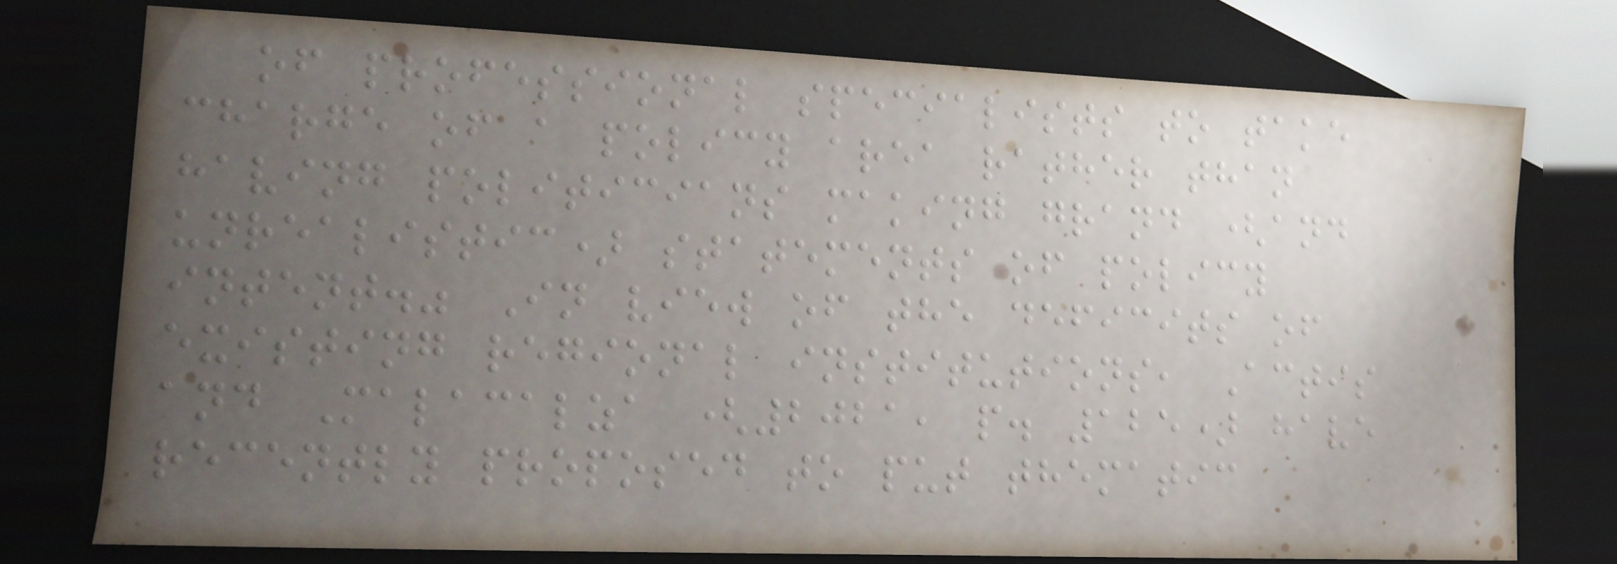of professional specialists to take
charge of a policy area rather than
having politicians making grand (and
unrealistic) statements of policy
intent." In view of the deficits of
existing regional institutions, Actis
and Malacalza (2021, p. 125) have
recently proposed to put thematic
